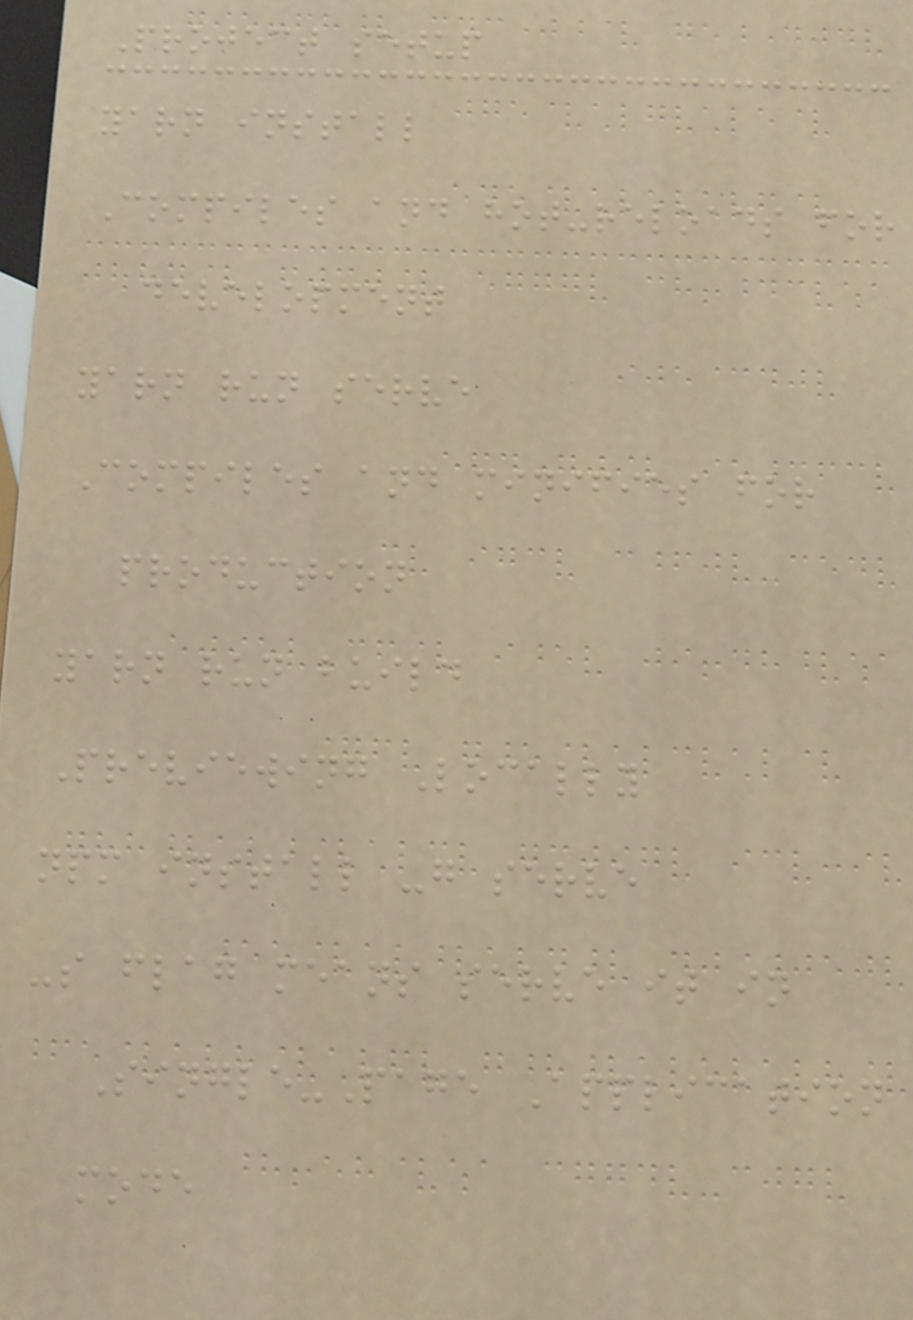Project setup
yarn install
Compiles and hot-reloads for
development
yarn run serve
Compiles and minifies for
production
yarn run build
Previewing Locally
npm install -g serve
-s flag means serve it in
Single-Page Application
mode
